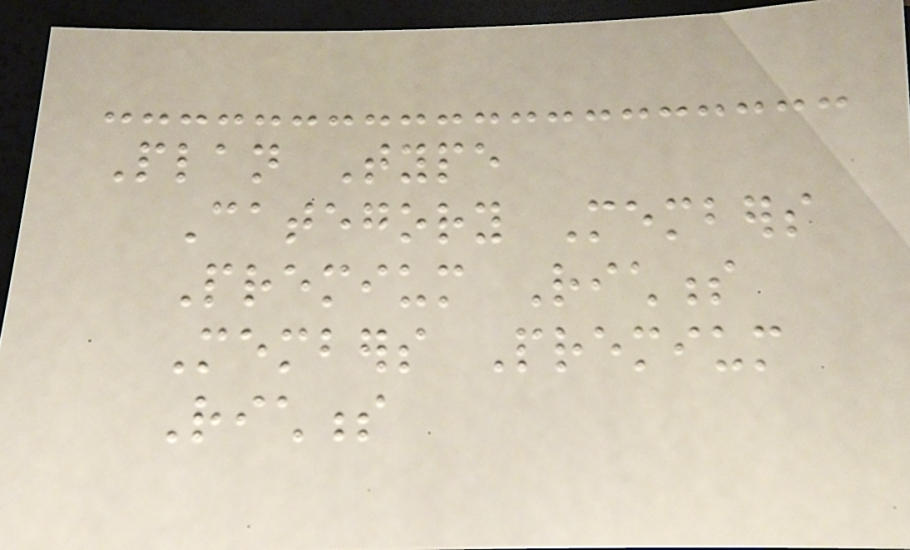Plan Type
Category Members
Premium Richness
Members Premium
Richness
